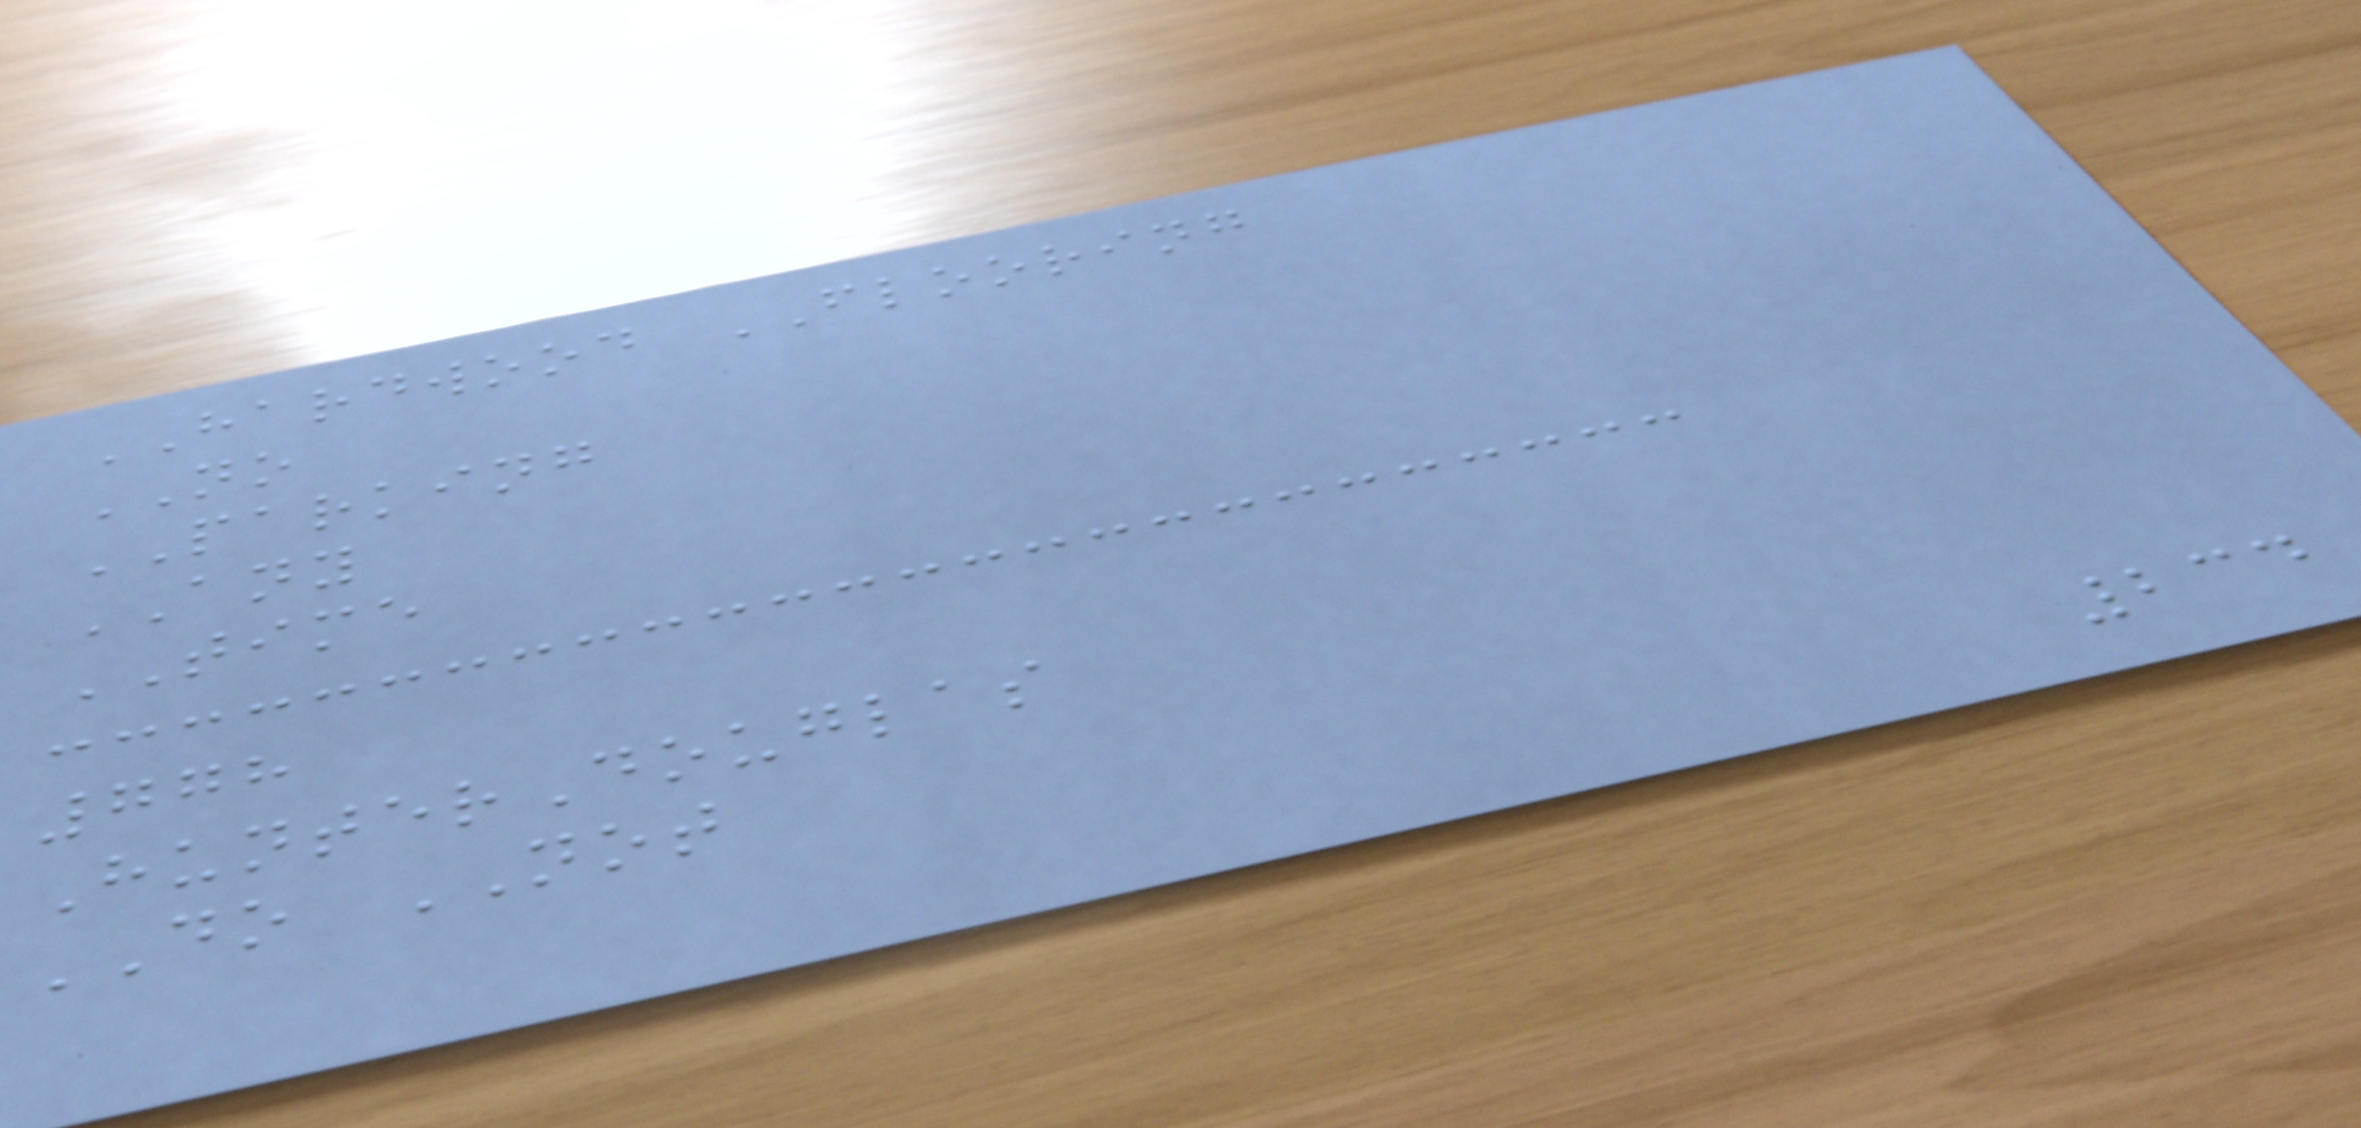HARDWOOD FLOORING
NO
PARKING
ANY
TIME
778
HunterDouglas
DO NOT
234
